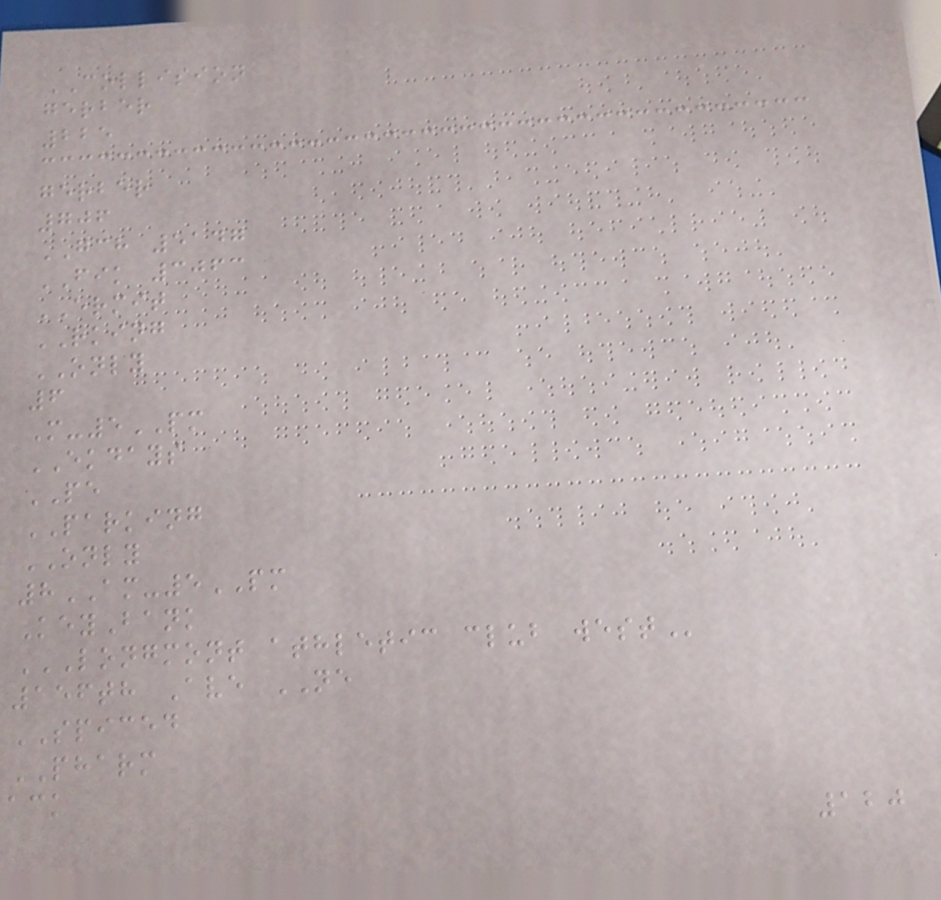COLLISION
gerber
225
gerber
706
GCH 5147
FIK 3063
ERMIT
RKING
ONLY
6
M-5PM
EKDAYS
PE
PARKING
ONLY
8AM-5PM
KeyBank
LONGMONT ATHLETIC CLUB WEST
156th Ave NE
SPICED
PHARM
ack
120
